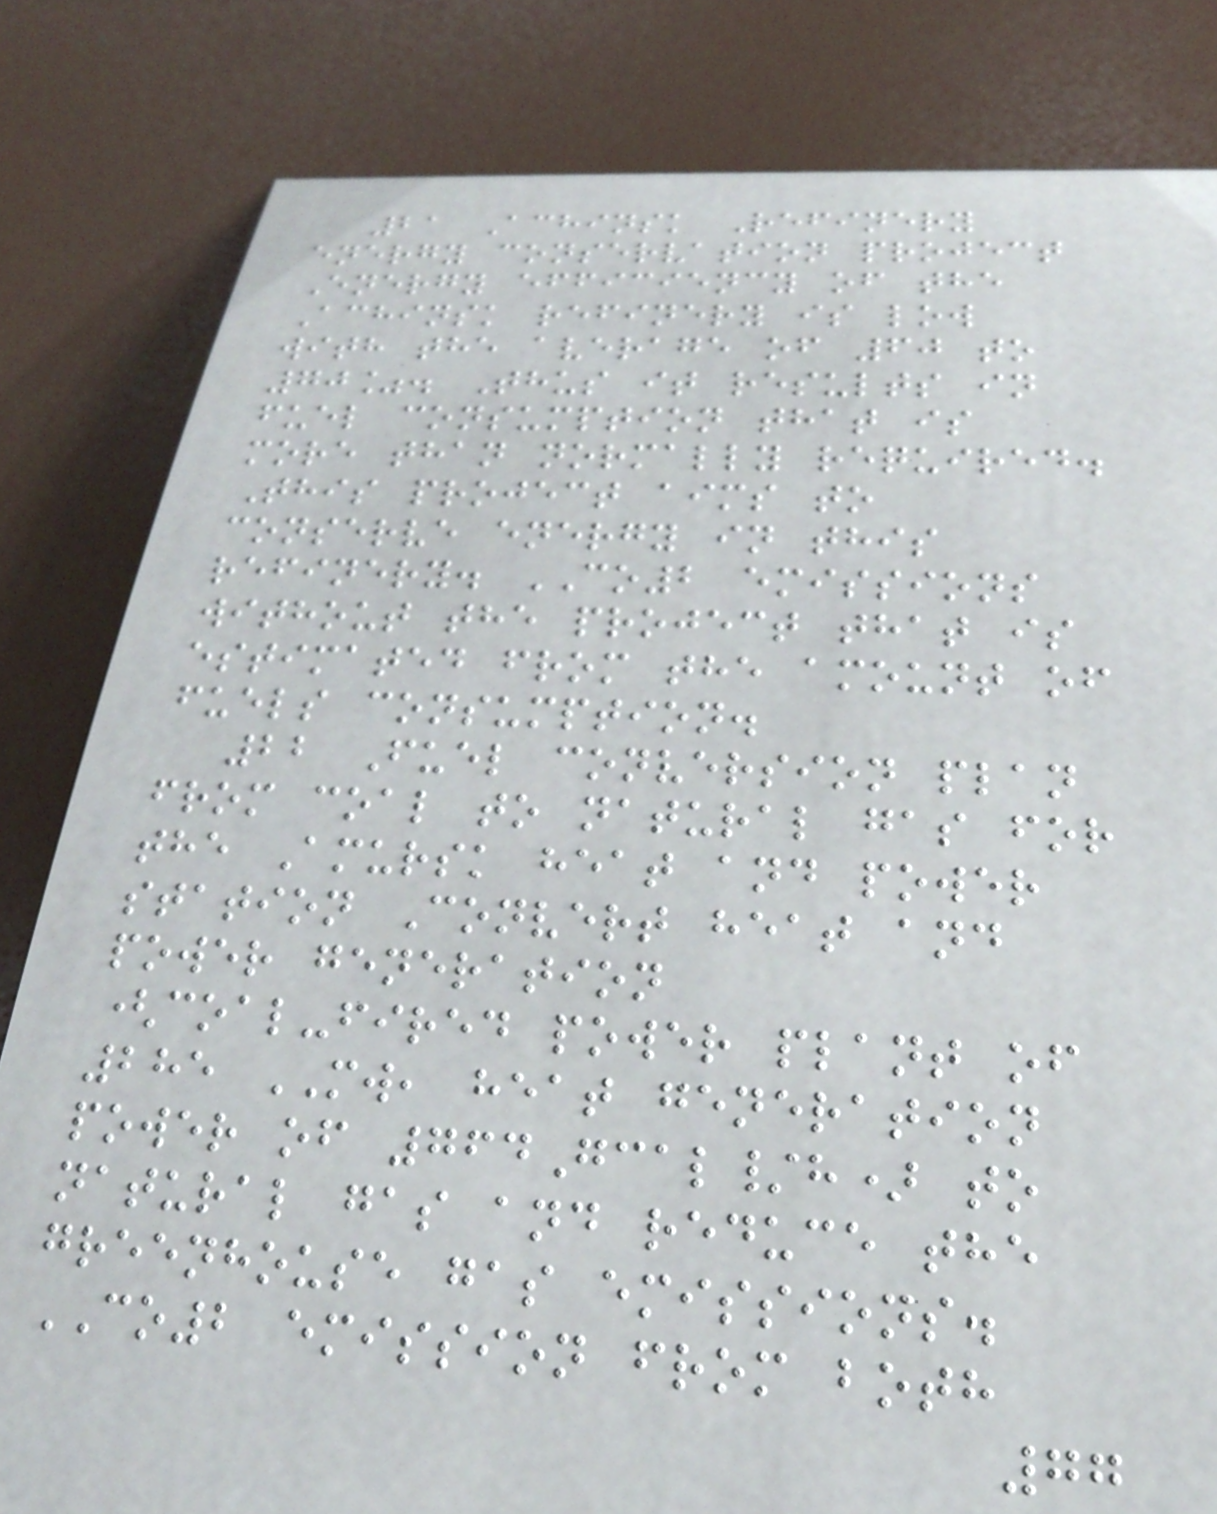21 Achinsk Refinery
energy conservation project
Energy efficiency of the
Achinsk refinery is low
with the average of 60 to
70%. Thus it results in
fuel consumption that is
more than normally required.
This project aims to
conserve energy in this
refinery. CO2 emissions
without the project that is
estimated from the amount of
fuels consumption.
22 Fuel conversion plan
from coal to natural gas for
the Amursk heat and power
station Convert heat and
power generation
(coal-fired power plant of
285 MW, heat generation
power of 764Gcal/h) to
natural gas and reduce the
greenhouse gas emissions.
CO2 emission from both
77
